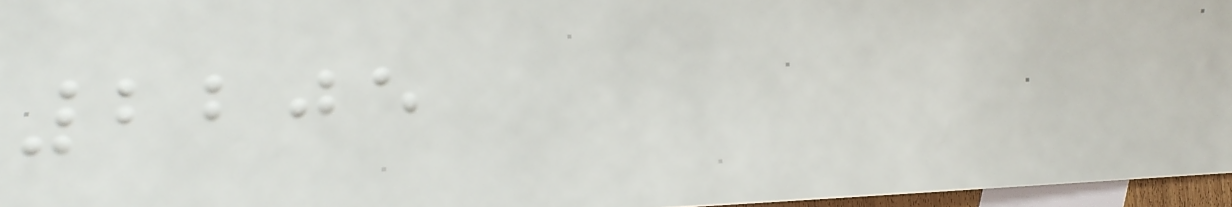2205
